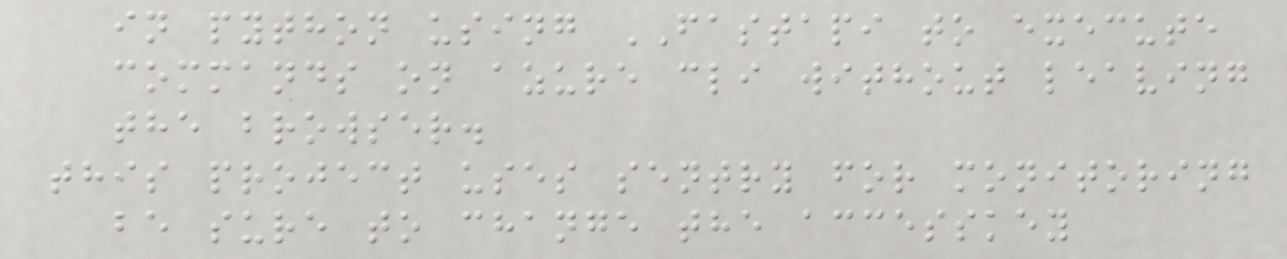in python using FASTAPI to execute
commands on azure cli without leaving
the browser.
this project uses sentry for monitoring
be sure to change the accesskey
